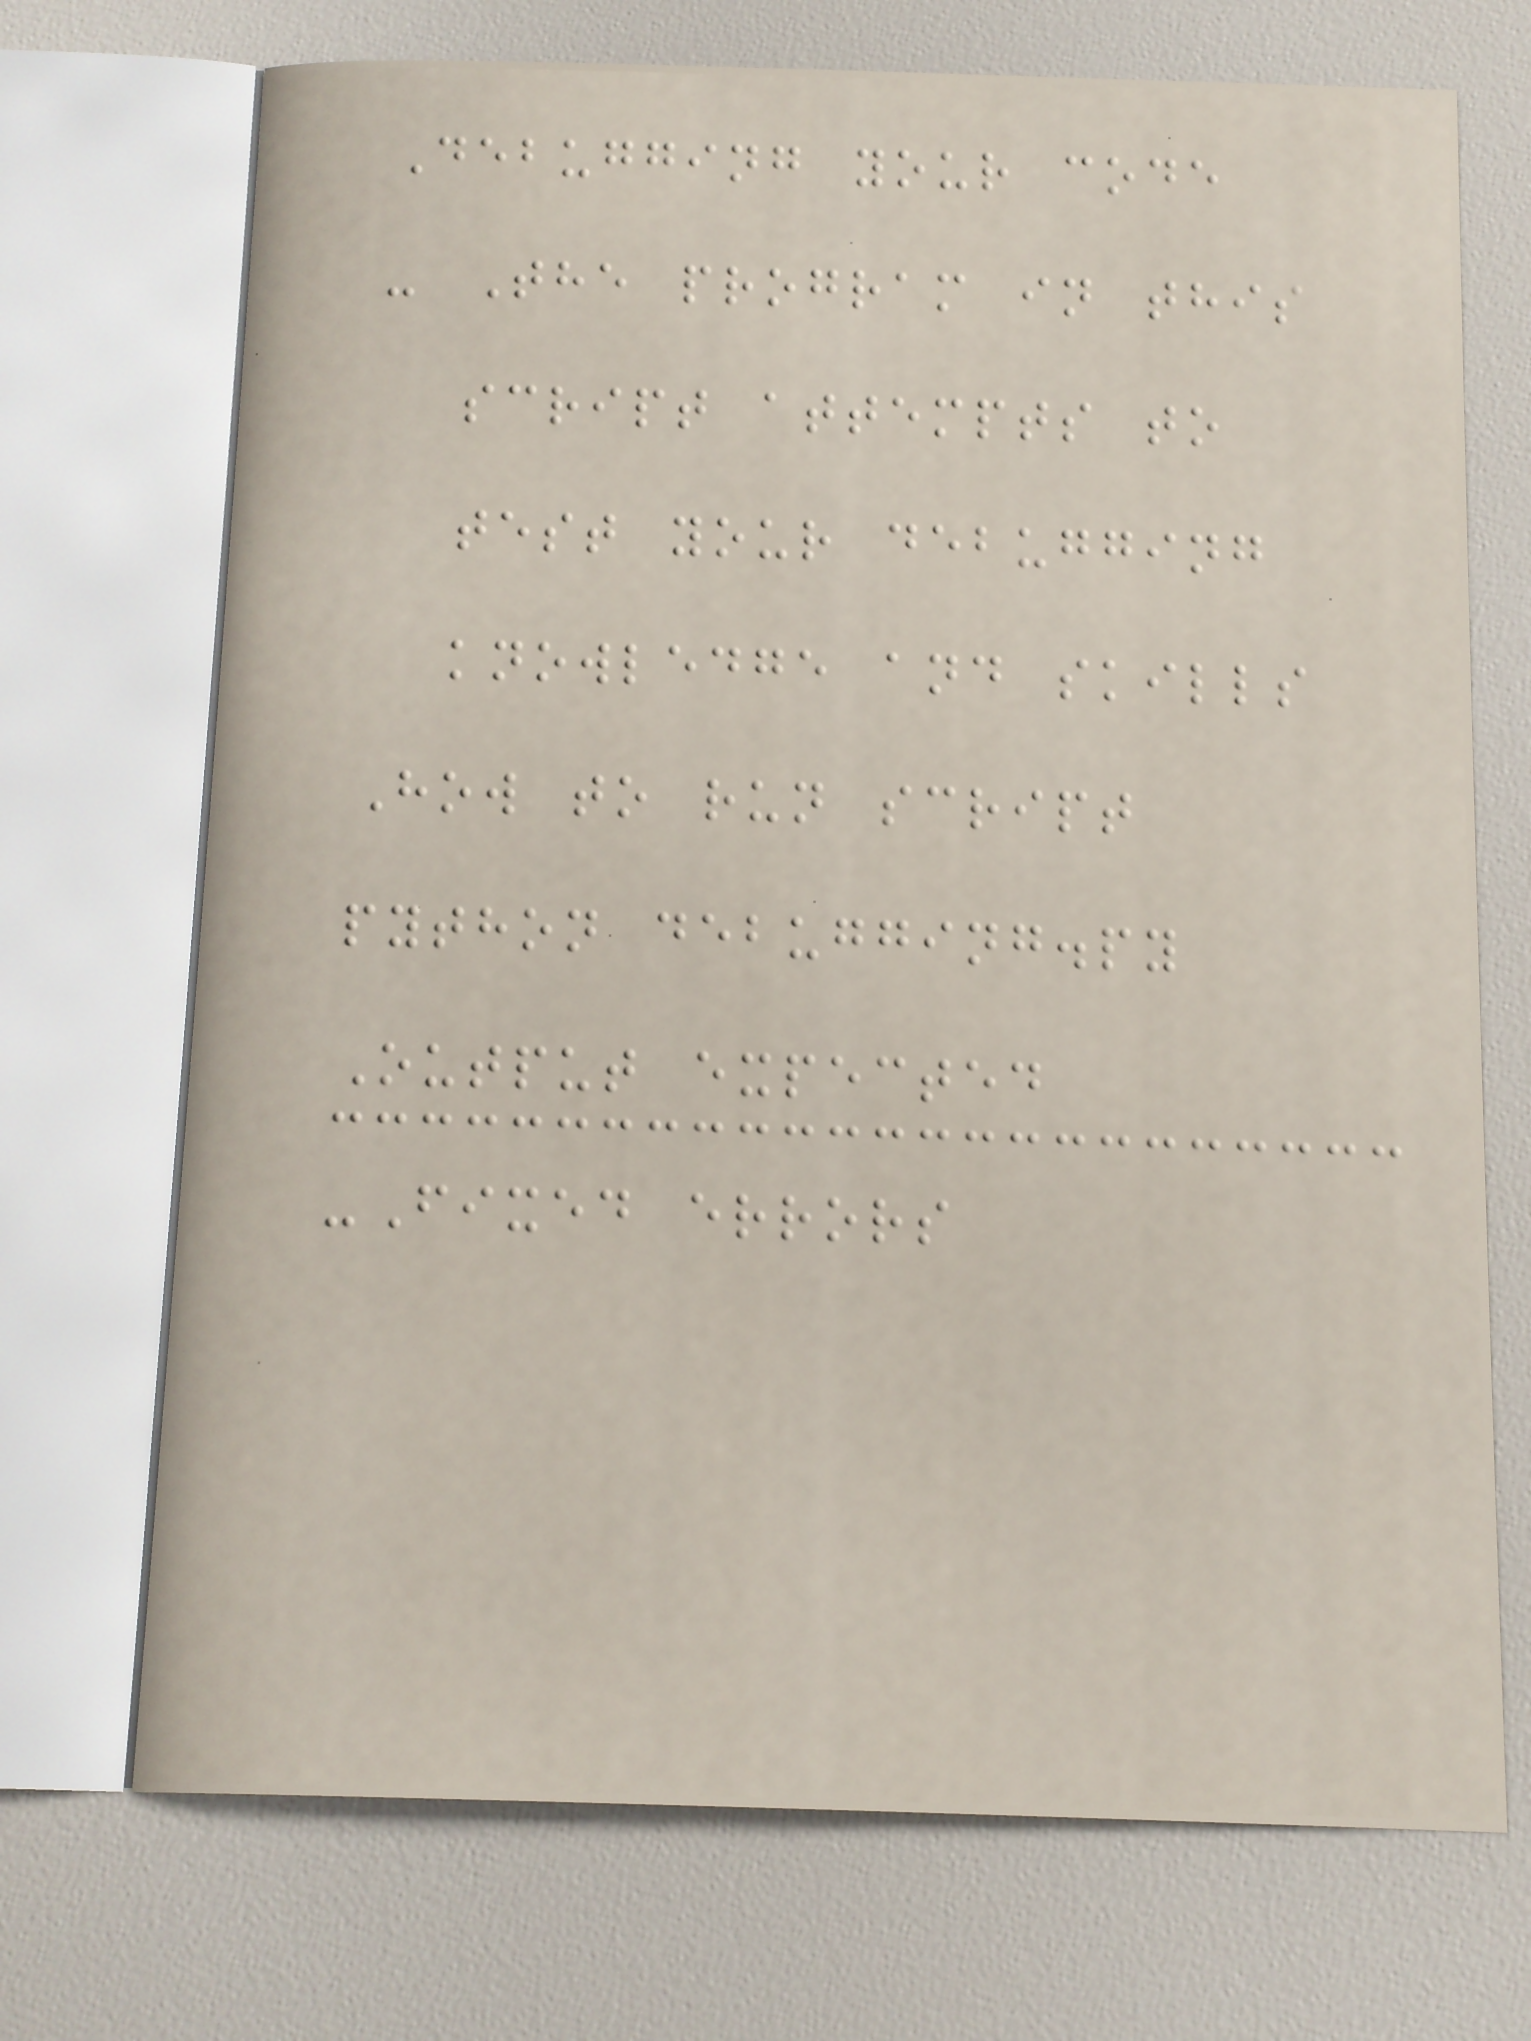Debugging your code
- The program in this
script attempts to
test your debugging
knowledge and skills
How to run script
python debugging.py
Output expected
-Fixed errors
